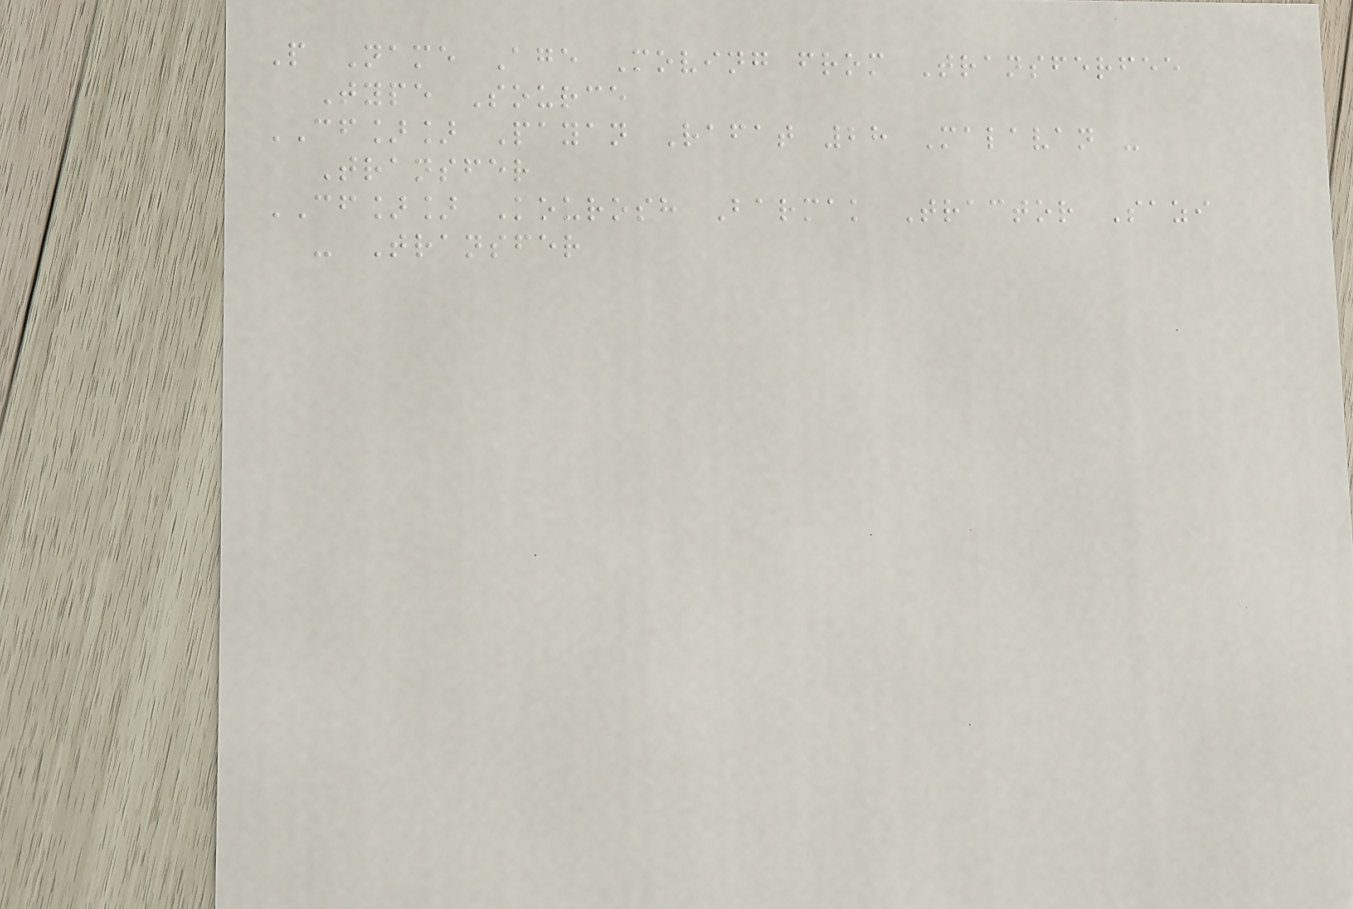P Name Age Moving from Transferfee
Type Source
CF]] Payan Rafat 28 Malavan -
Transfer
CF]] Kourosh Barmak Tractor Sazi
- Transfer
